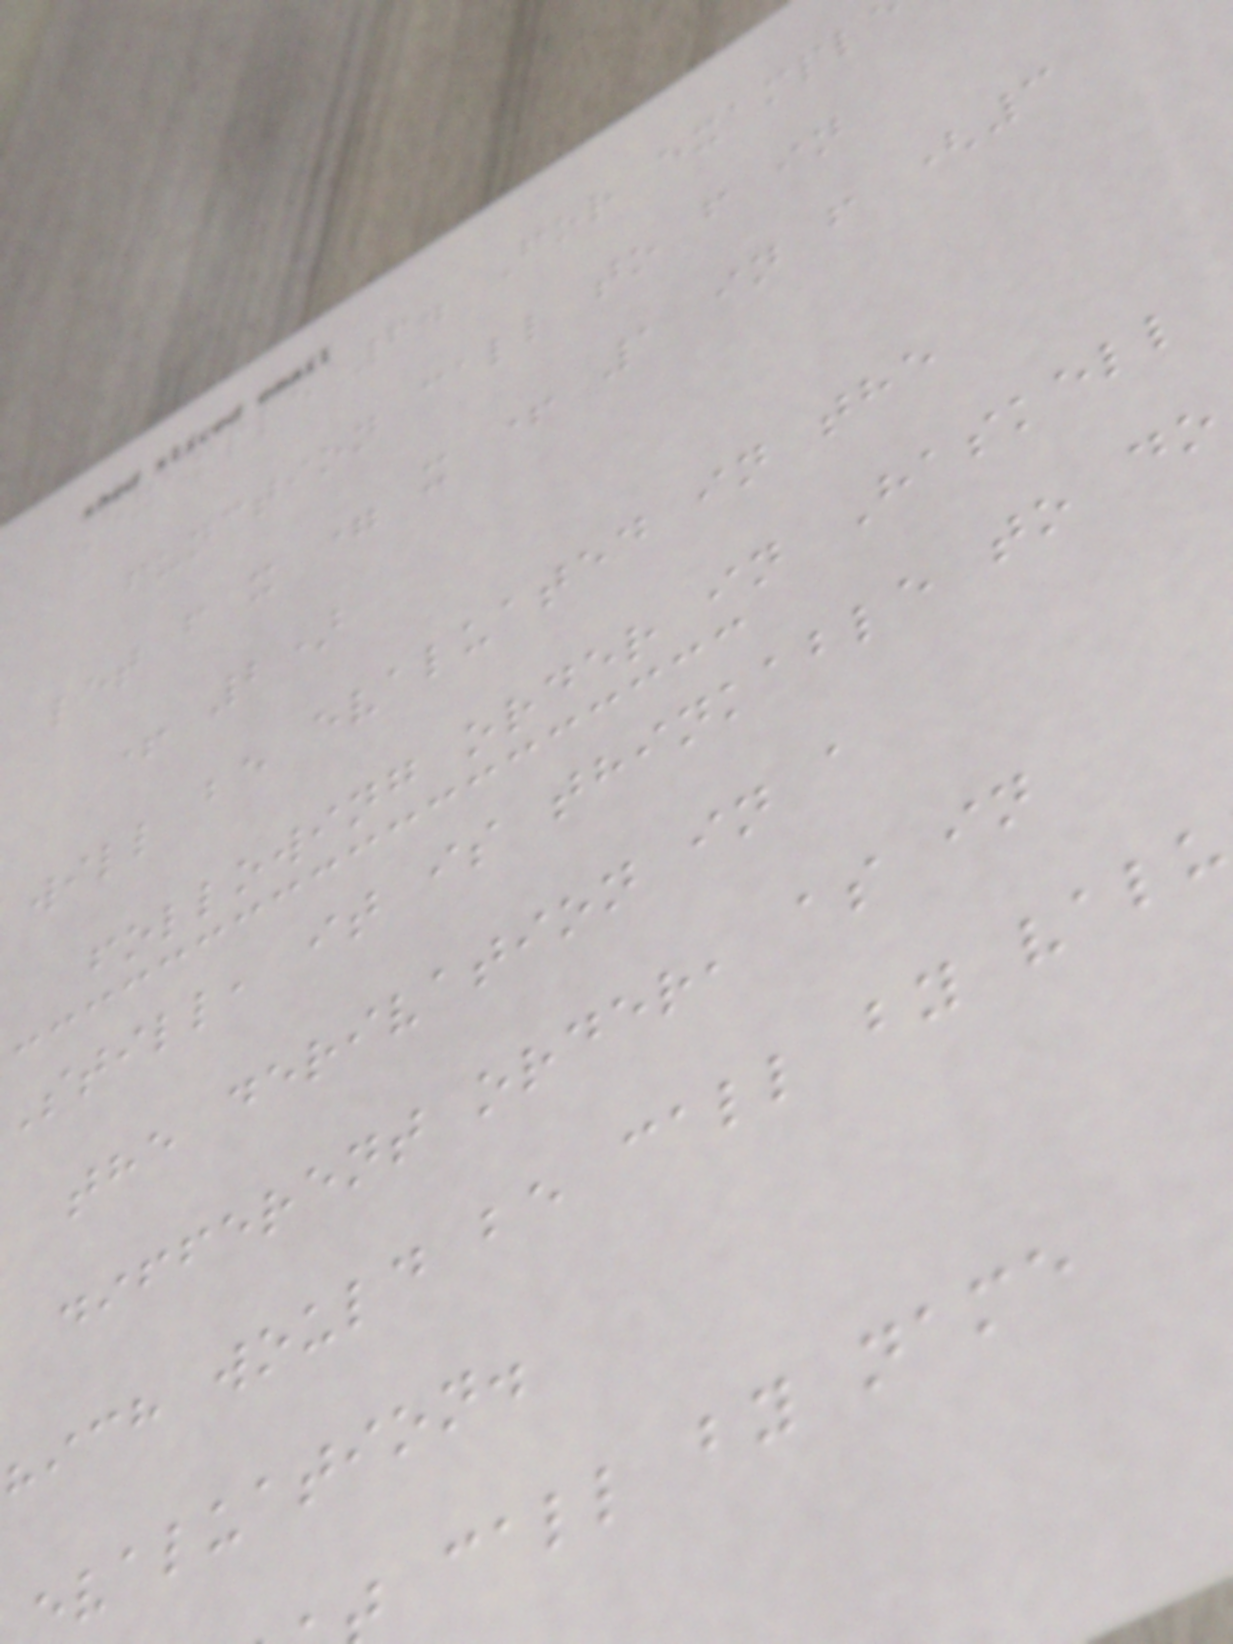Example 6. For exampl
function call to f in
let f x = x + 1 in f (3
+ 2)
will be evaluated in the
following order in Haskell
Still, it is thinkable to do
the derivation in a
different order, as in
hich would be call by valu
valuation.
call by name
